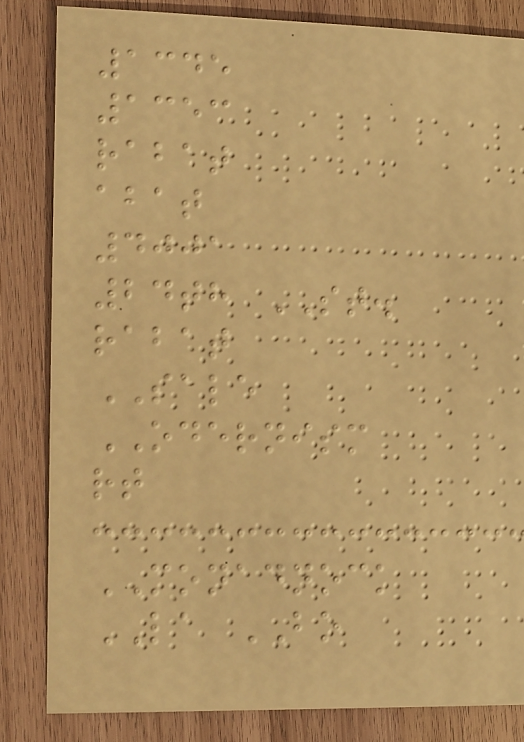1345
1353
rabat
abat
4001
24th ST.
rabat
SALE
ODERNISM
rt
MONADNOCK
LA BO
